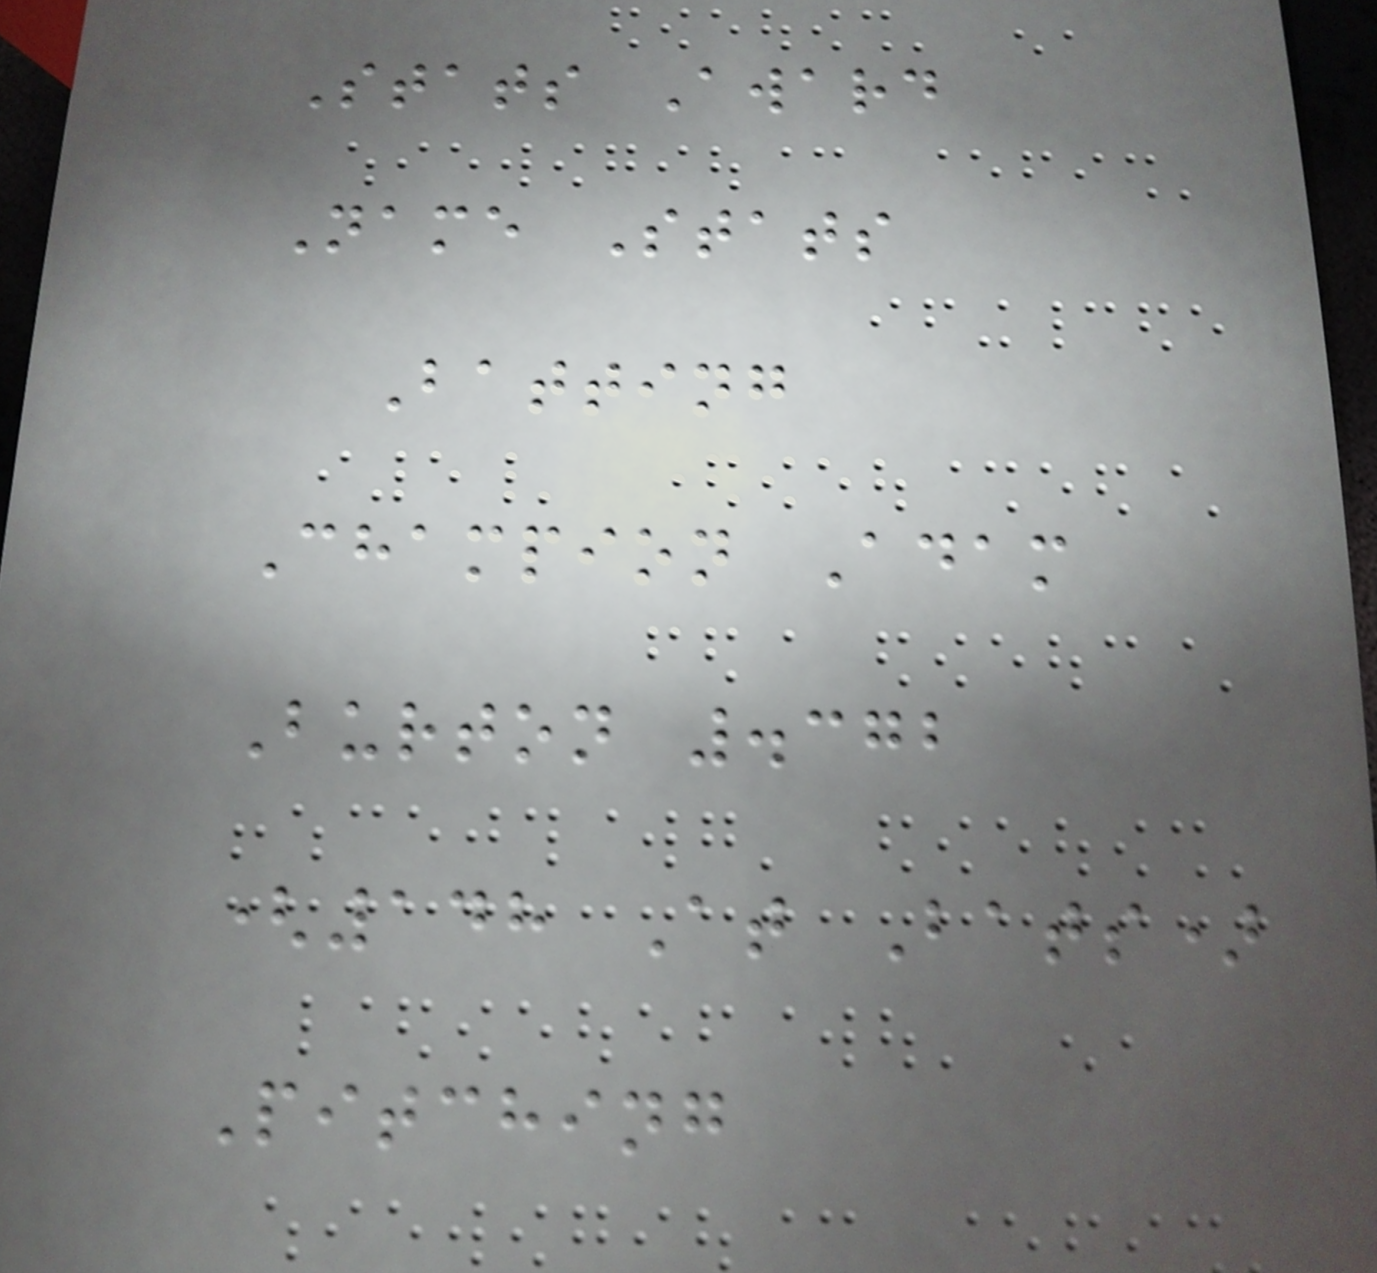Stats Award
Name Stats
Batting
Champion Adam
Burton .372
(148 At Bats)
Pitching
